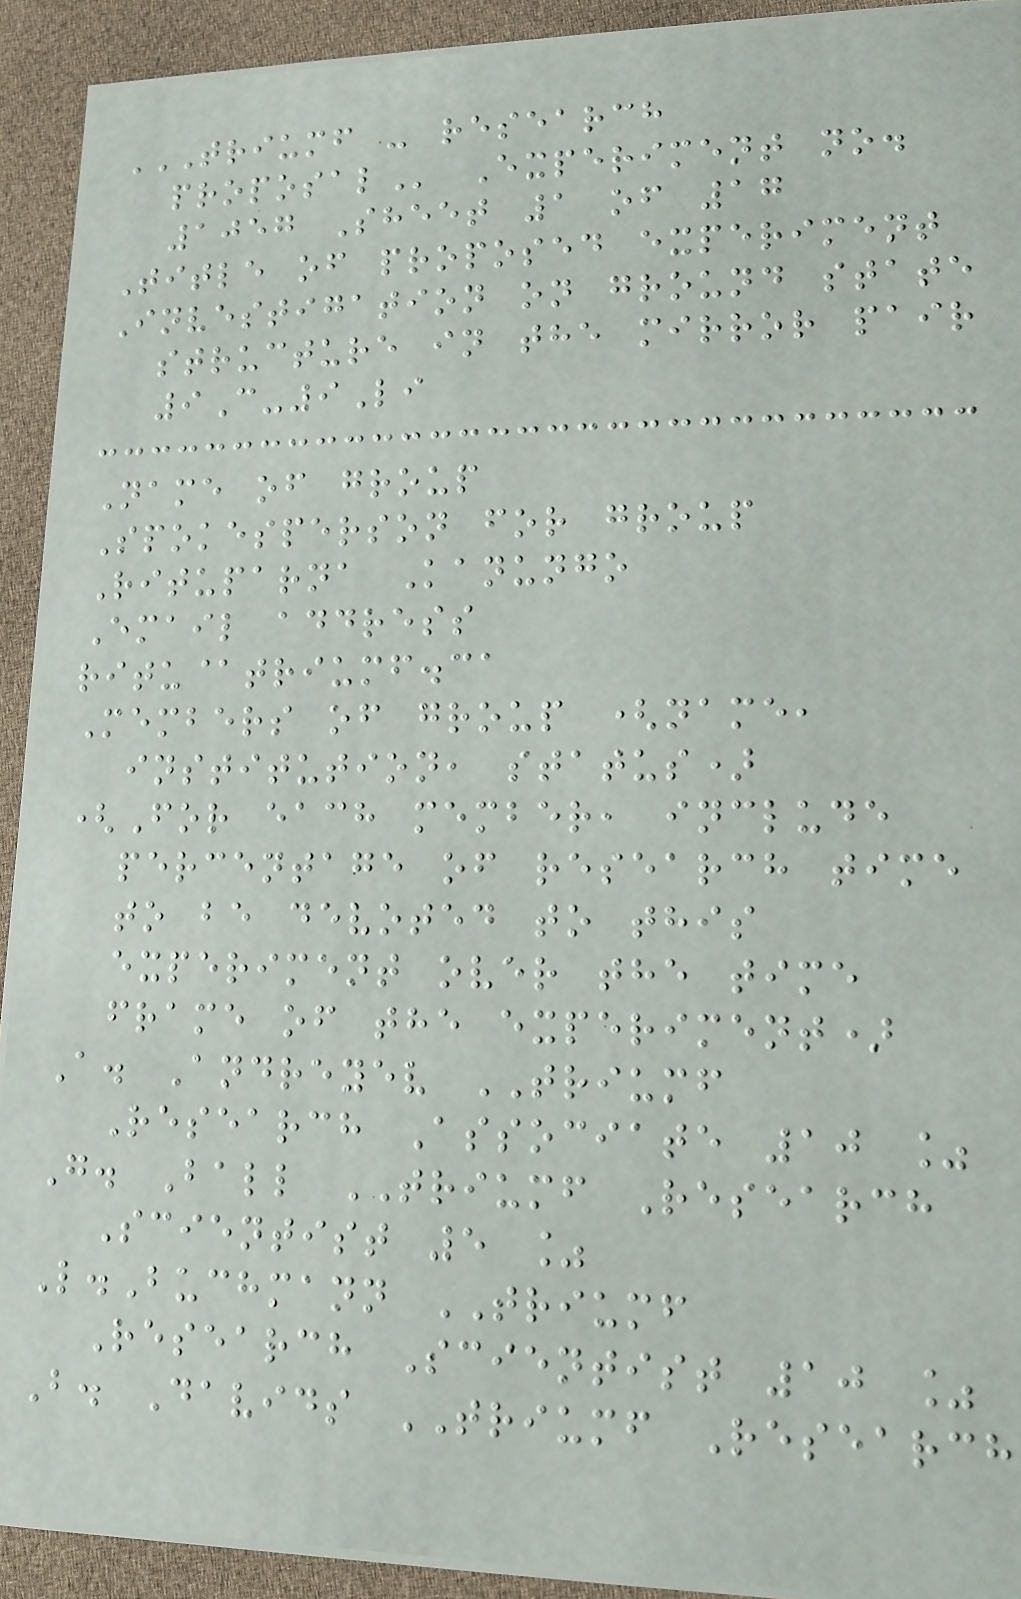TRIUMF - RESEARCH
PROPOSAL Experiment no.
1057 Sheet 1 of 17
Title of proposed experiment
Investigation on ground state
structure in the mirror pair
9C-9Li
Name of group
Spokesperson for group
Rituparna Kanungo
Email address
ritu@triumf.ca
Members of group (name,
institution, status)
(For each member, include
percentage of research time
to be devoted to this
experiment over the time
frame of the experiment)
A. Andreyev TRIUMF
Research Associate 10 %
G. Ball TRIUMF Research
Scientist 5 %
L.Buchmann TRIUMF
Research Scientist 10 %
B. Davids TRIUMF Research
